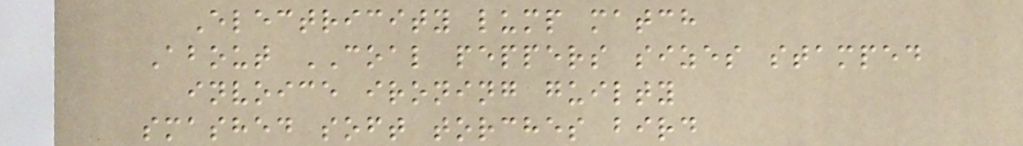Electricity lump match
About COAL peppers sizes stamped
invoice ironing guilty
smashed soft torches bird
